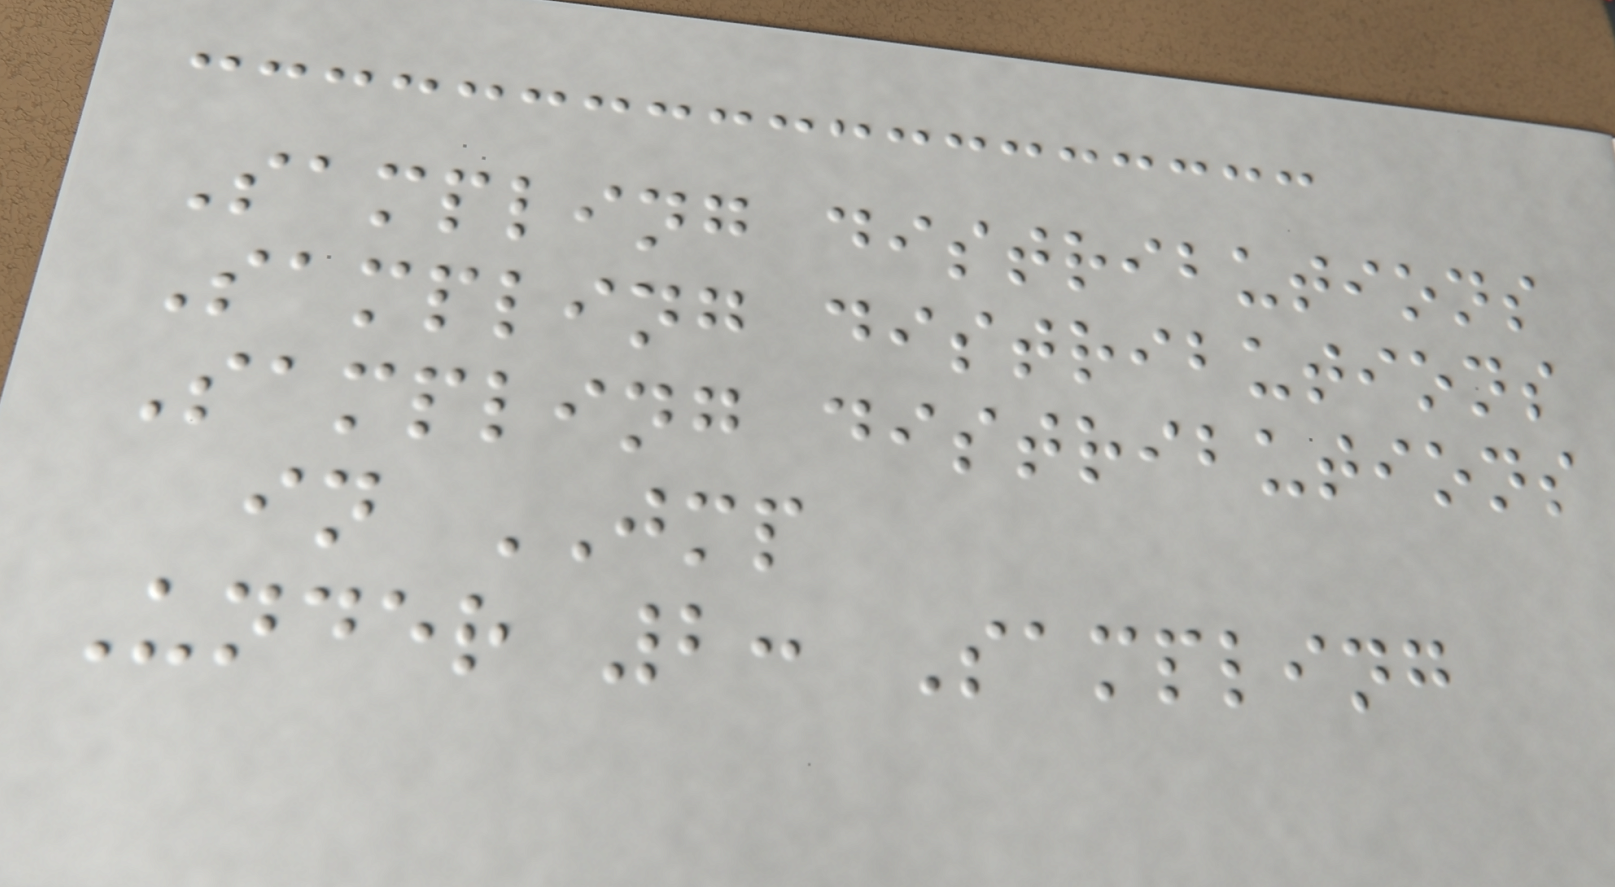Sampling distributions
Sampling distributions
Sampling distributions
in JMP
Under 2: Sampling
